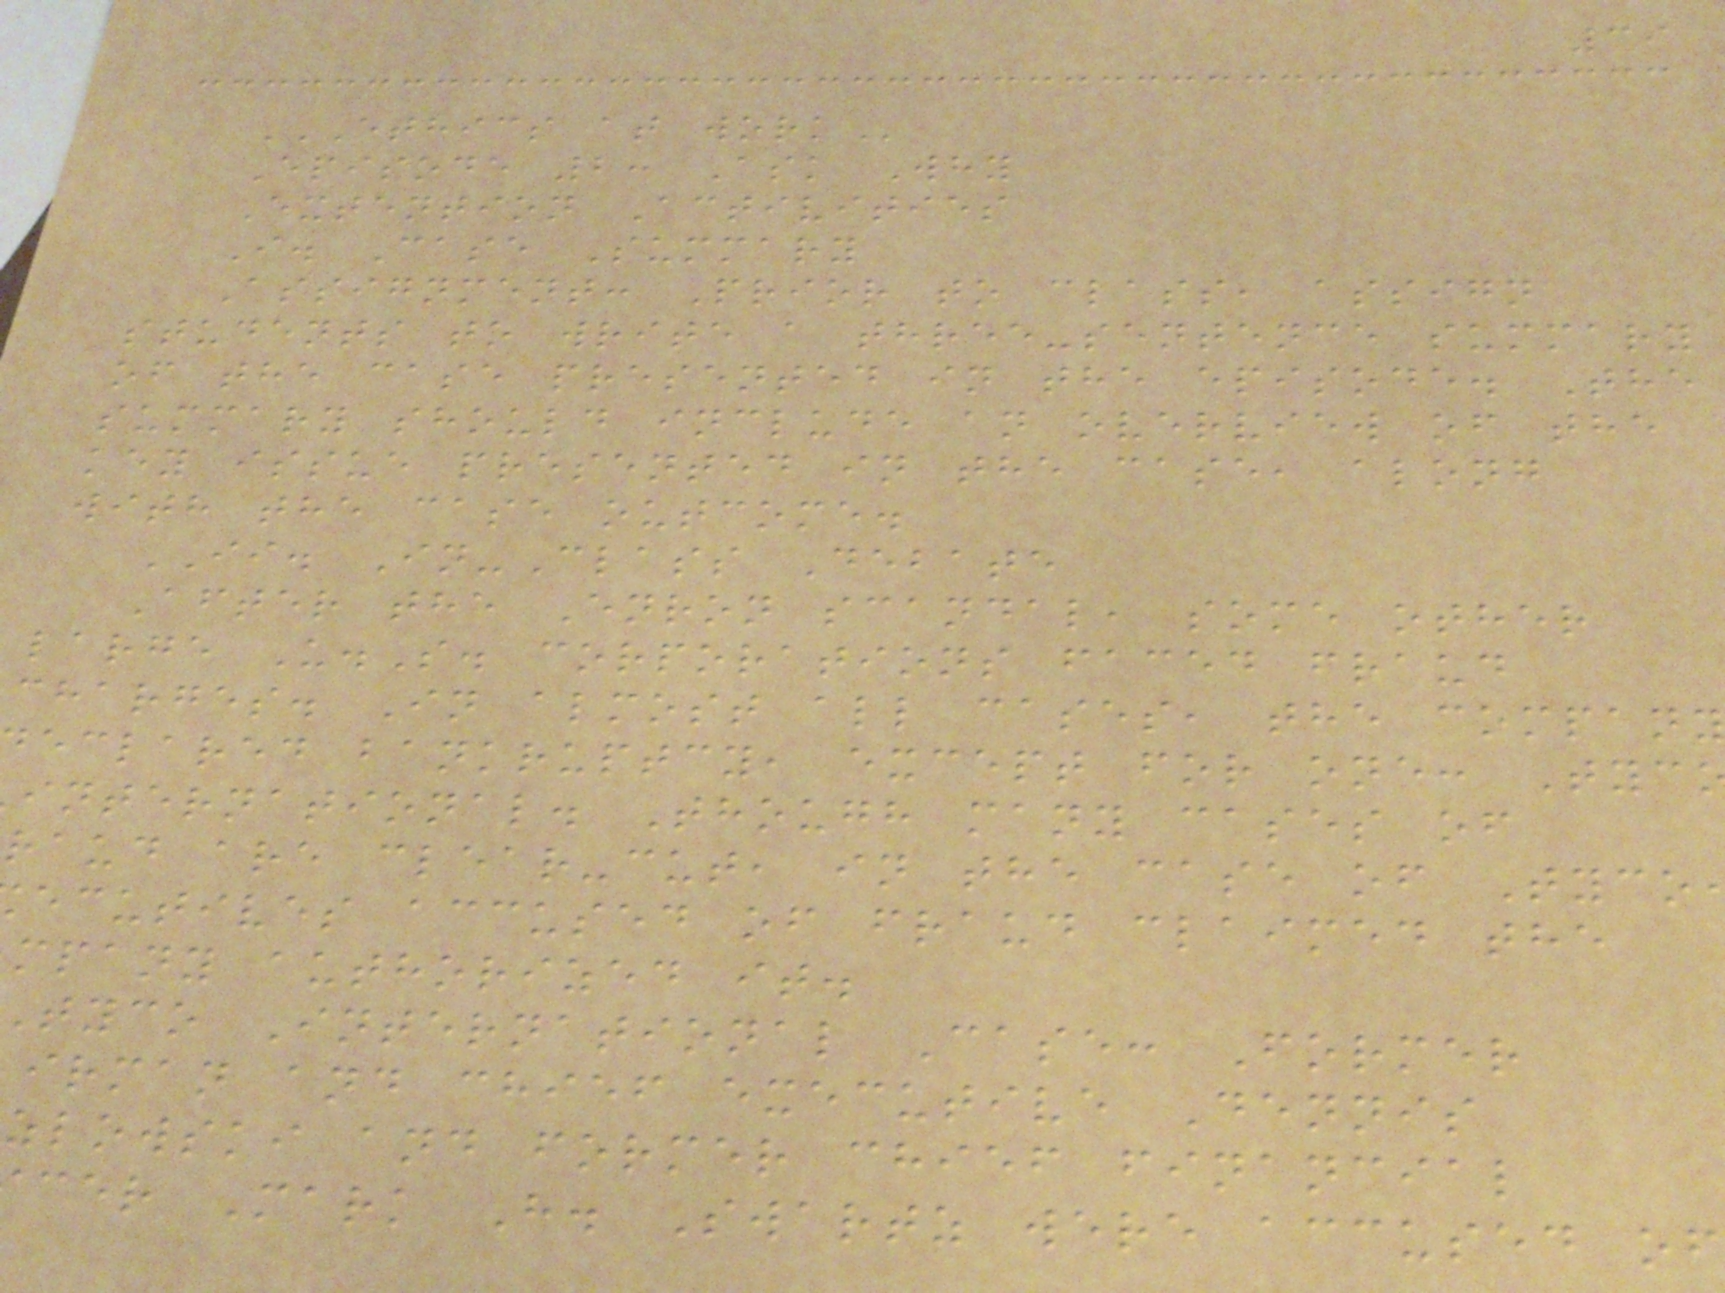39
ETHICS AT WORK
Episode 2: Ask Why
Extention Activities
I. Case Summary
Assignment: Prior to class, assign
students to write a three-sentence summary
of the case presented in the episode. The
summary should include an overview of the
key issue presented in the case, along
with the case outcome.
II. In-Class Debate
After the Enron scandal, some other
large U.S. corporations faced fraud
charges. In almost all cases, the company
eclared bankruptcy, except for one: Tyc
international. Though many cases of
raud are clear-cut, in the case of Tyco
ecutives accused of fraud claimed the
mpany authorized it.
tyco International Case: Former
irman and chief executive Dennis
zlowski and former chief financial
cer Mark H. Swartz were accused of
